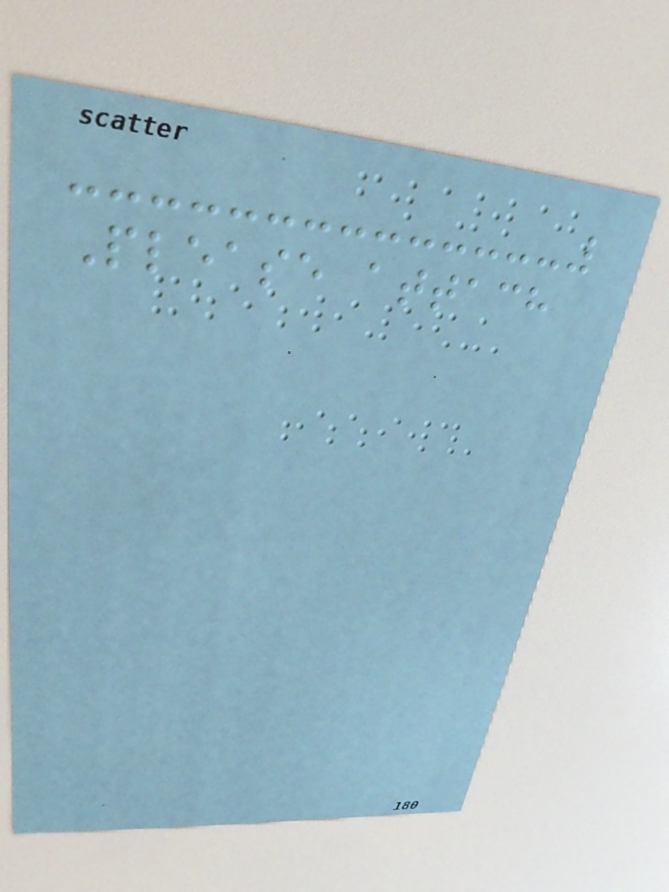Please attach
